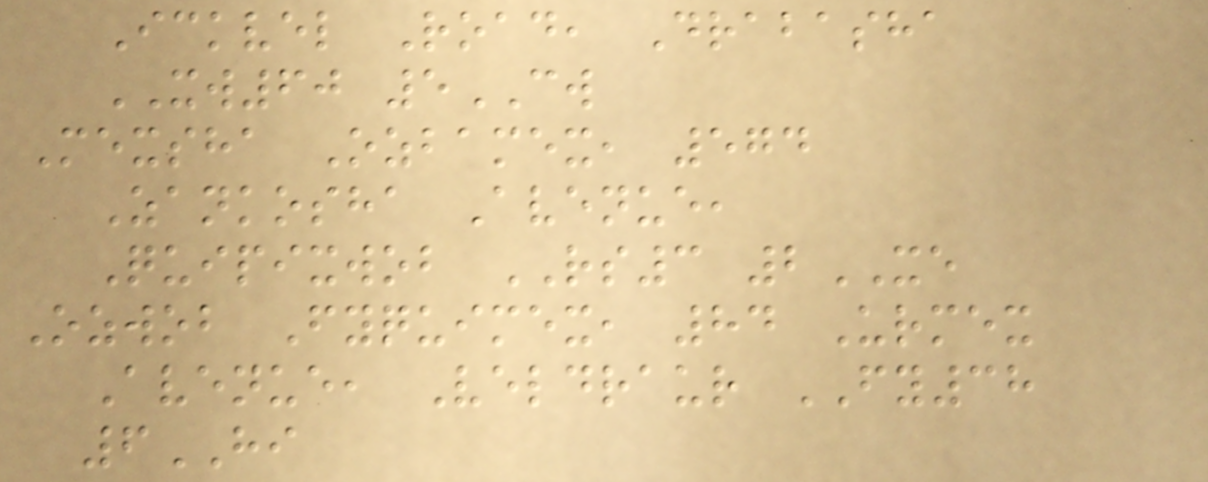Ickvel Road, Drabasha
XW60 5CW
Mexsha Ozbamex, 574
Zankosha Avenue,
Quipixwob RS3 2XE
Ozwob Fyquimex, 84 Urmex
Avenue, Veldraur FY38
6HI
